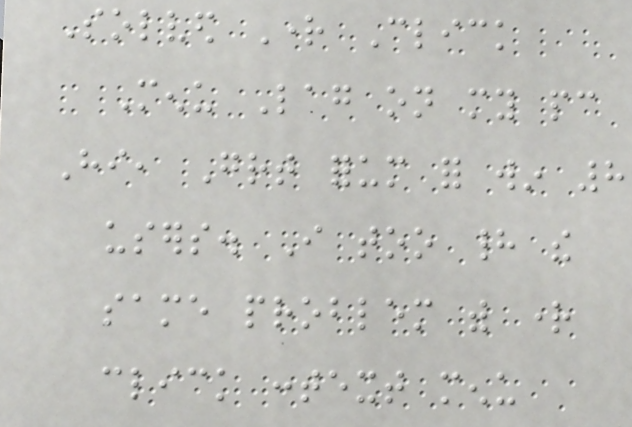Solved Right Click
Menu Lag on my pc
Hi, Great forum for win 8
users. I too had the
same problem with right
click context menu
